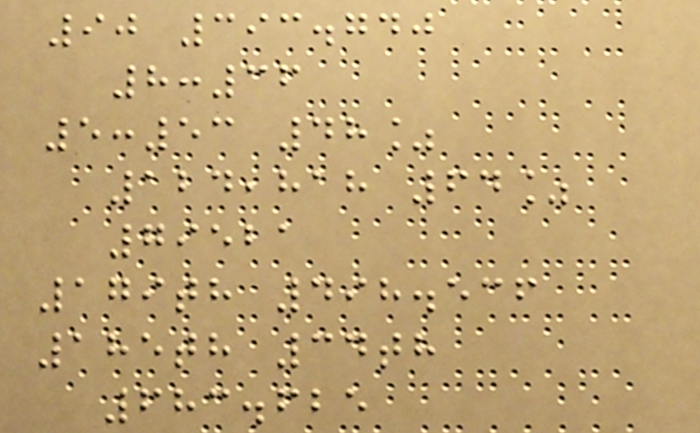90 393.740
8:36
5:53 48%
124,818 64%
79521
179th 498.536
185th 34th
683.625
